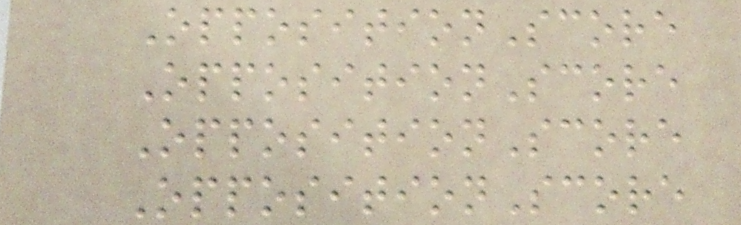OppositionScore
OppositionScore
OppositionScore
OppositionScore
